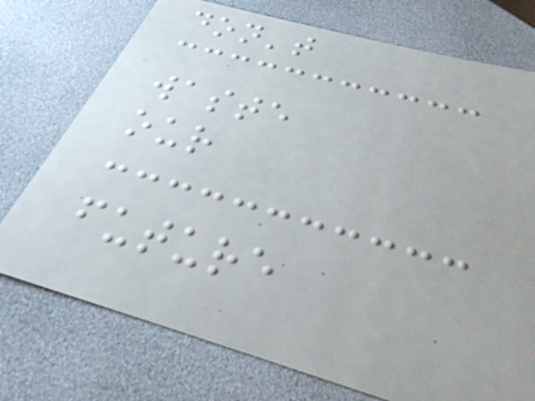don't
waste
our
future
